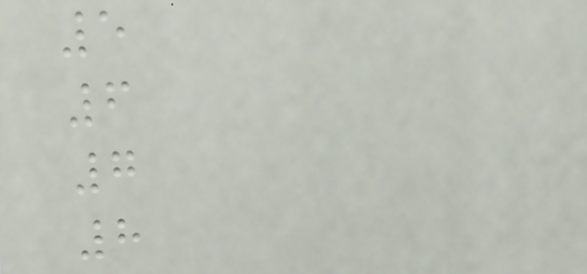5
6
7
8
